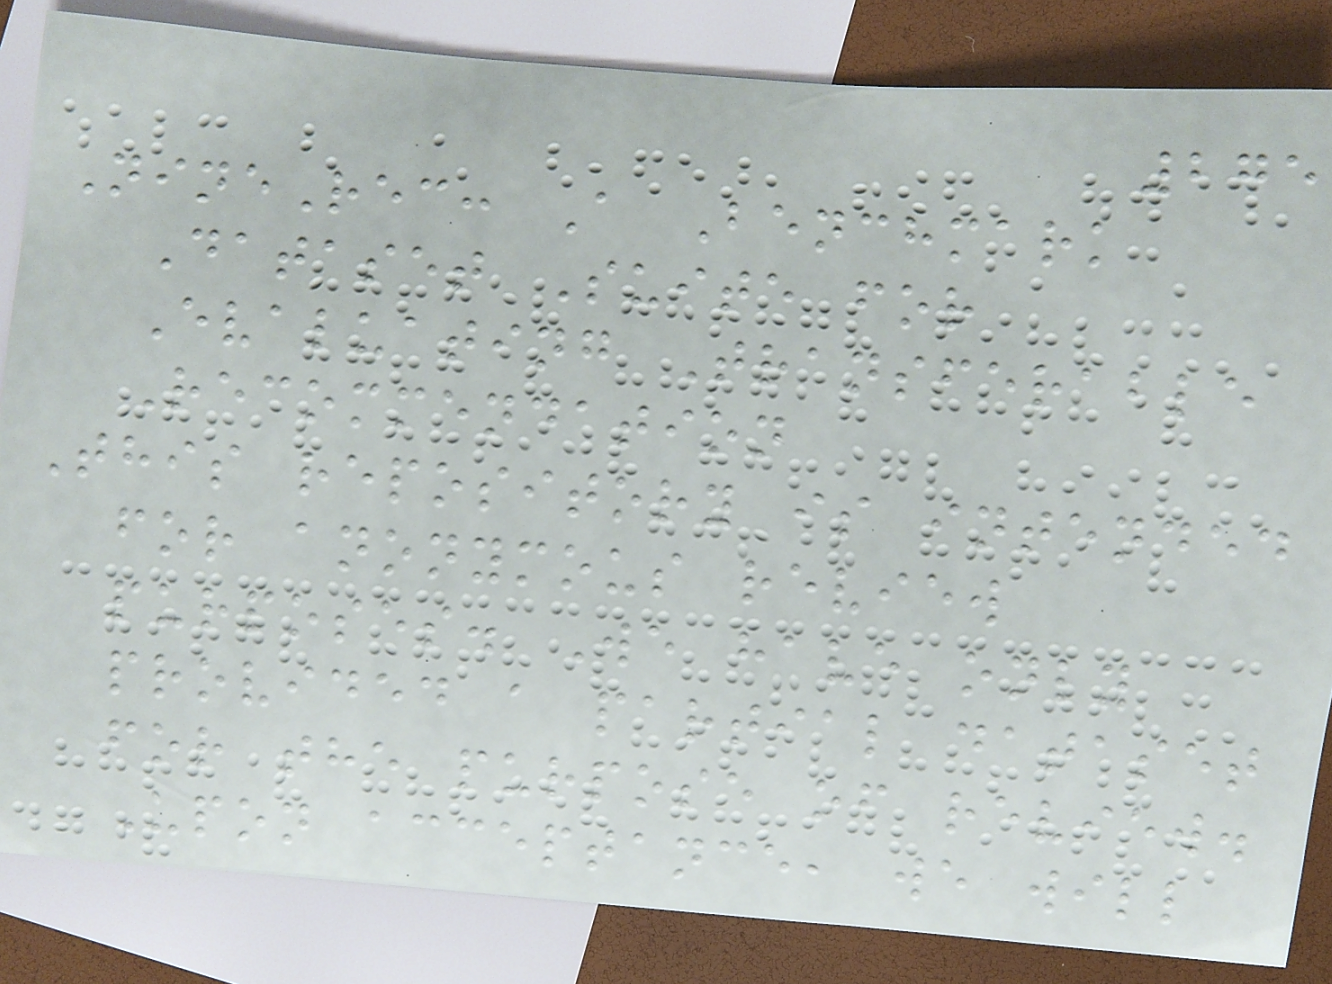275
NineRec: A Benchmark
Dataset Suite for
Evaluating Transferable
Recommendation
This repository is intended
for anonymous review
purposes. We have only
provided a partial dataset
for the purpose of review.
Upon acceptance, we will
